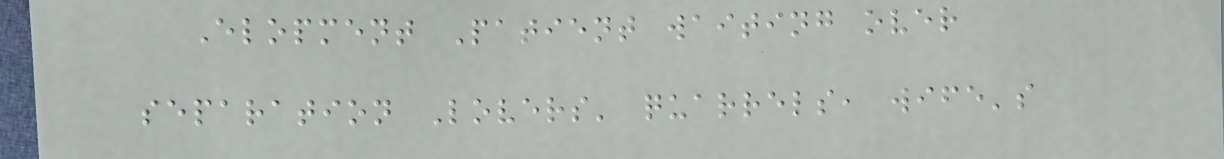Elopment Patient waiting over
separation Lovers' quarrels, wife's
